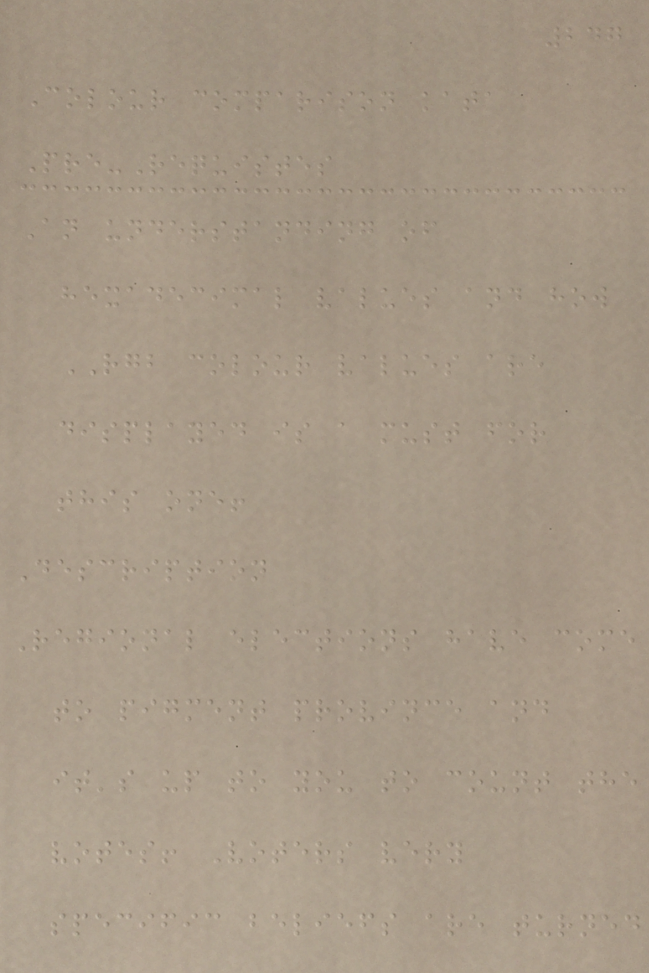247
Colour comparison kata
Pre-Requistes
An understanding of
hexadecimal values and how
RGB colour values are
displayed is a must for
this one!
Description
Regional elections have come
to pigment province and
it's up to you to count the
votes! Voters very
specific beliefs are turned
